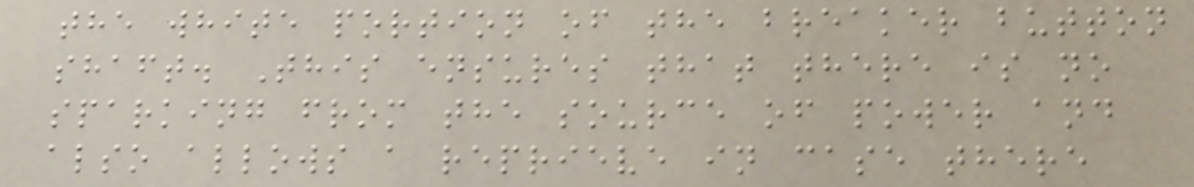the white portion of the breaker button
shaft. This ensures that there is no
sparking from the source of power and
also allows a reprieve in case there
